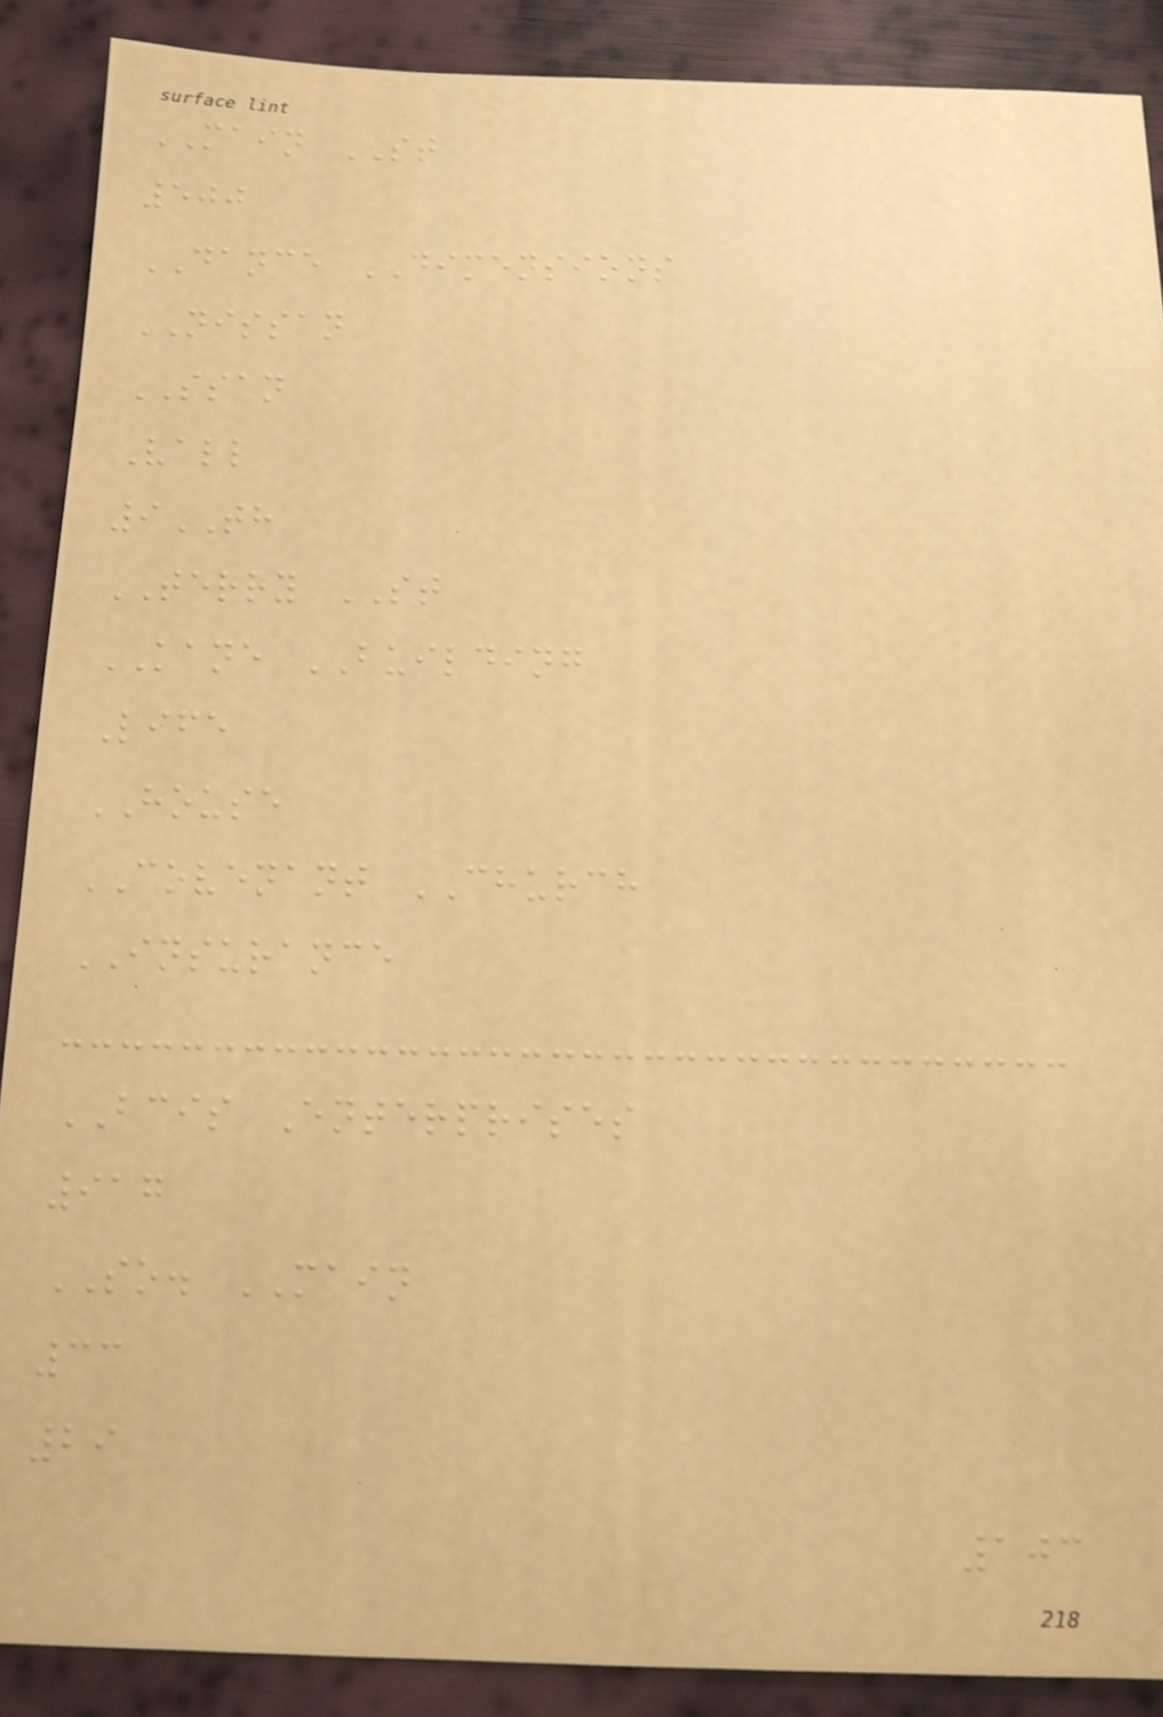MAIN ST
500
DANCE DIMENSIONS
NISSAN
SSAN
Vall
9TH
TERRY ST
KANE BUILDING
Life
HOUSE
COVENANT CHURCH
INSURANCE
BCIS Enterprises
917
SO. MAIN
33
29
103
